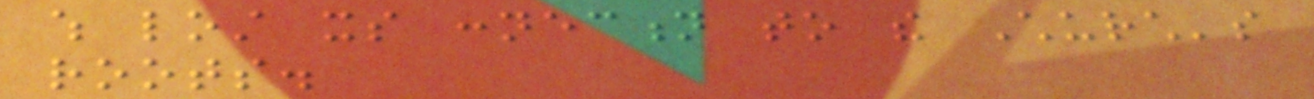which lost its connection to the Church's
roots.
